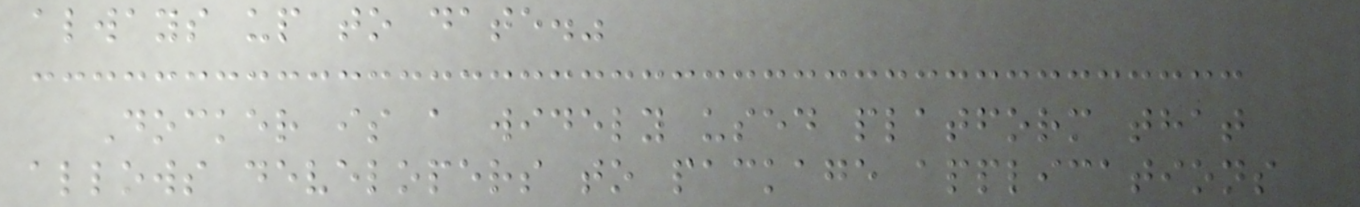always up to date."
Docker is a widely used platform that
allows developers to package applications
